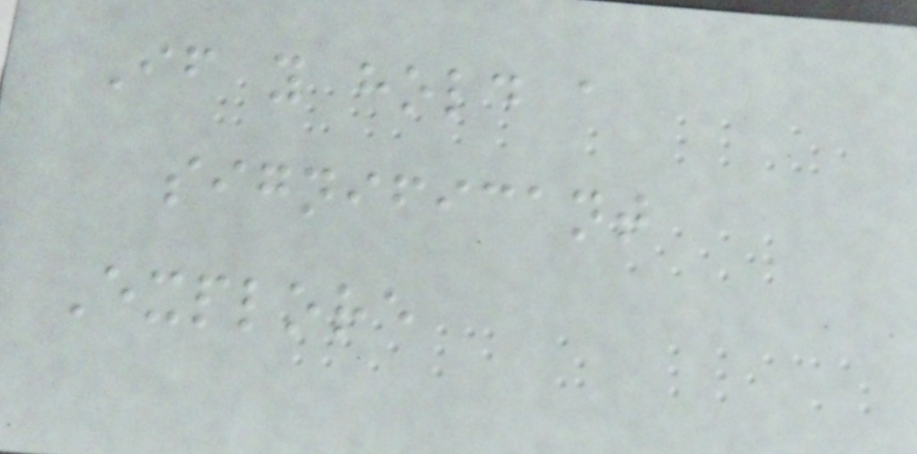If you hold a
significant
Explore
